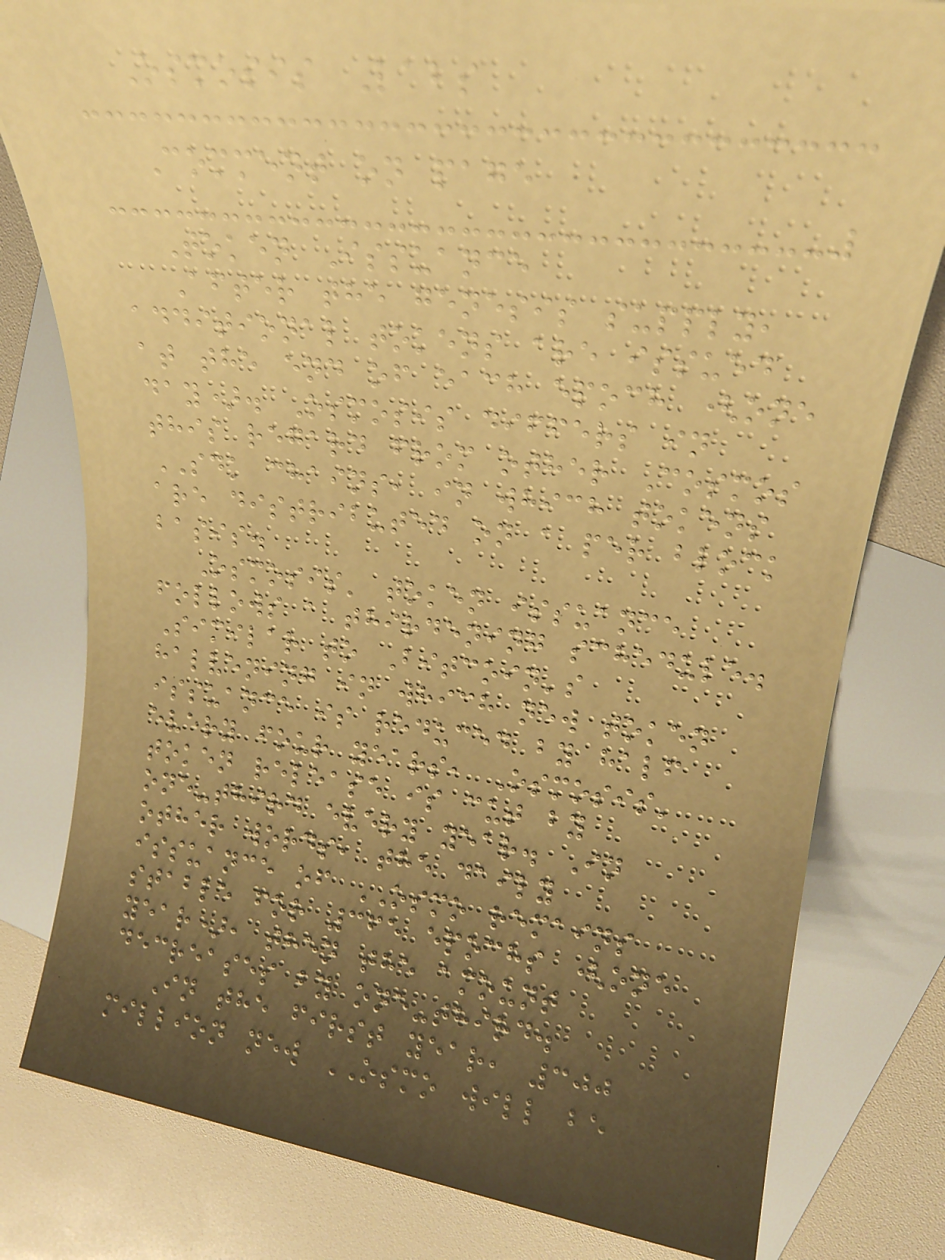Osmosis Labs
Comment on page
Token Issuance
After the genesis supply,
additional tokens are issued
at the end of each epoch (one
day). Osmosis differs in
this regard from other Cosmos
SDK chains, in which tokens
are distributed on a per block
basis.
Osmosis' token issuance
follows a thirdening schedule.
Similar to Bitcoin's
halvening in which new token
issuance is reduced by half
every four years, Osmosis'
token release is cut by
one-third every year. In
other words, the daily
issuance of OSMO remains
stable for 365 epochs (one
year), then the amount
decreases by one-third.
In the first year, 300
million new OSMO will be
